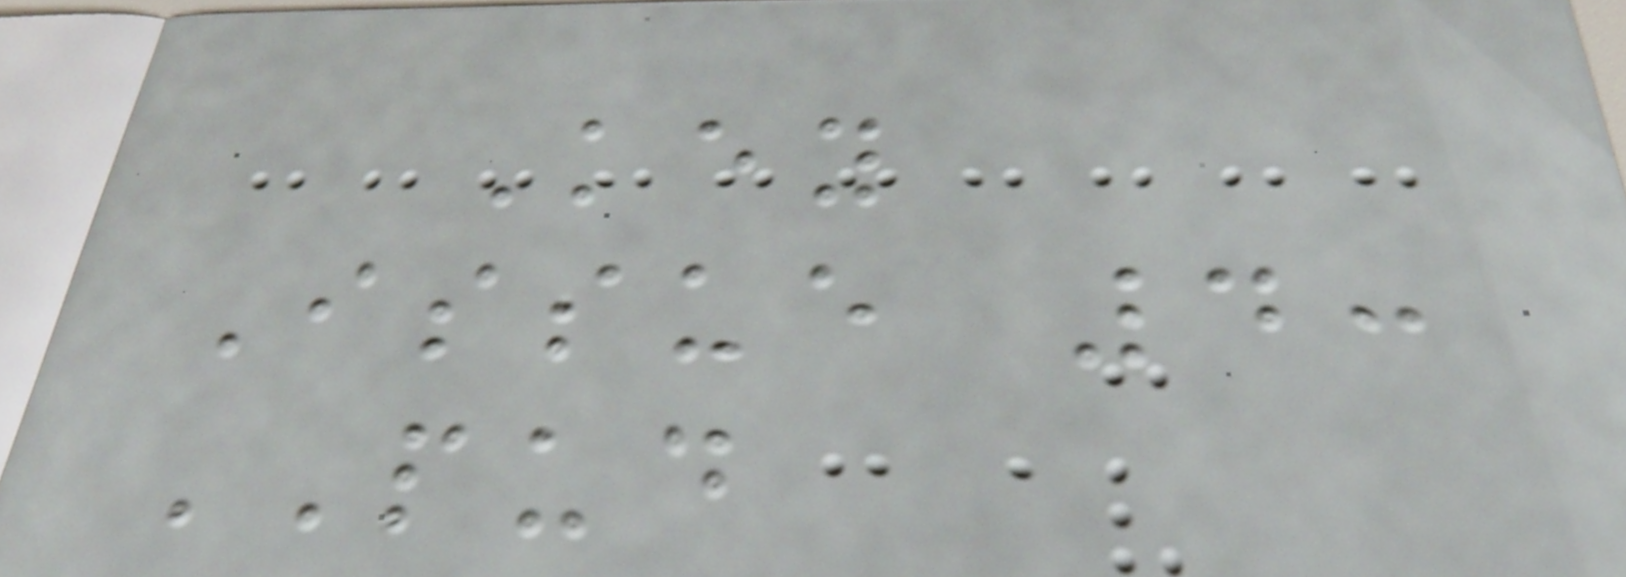Key
Issue 4:
PUD
